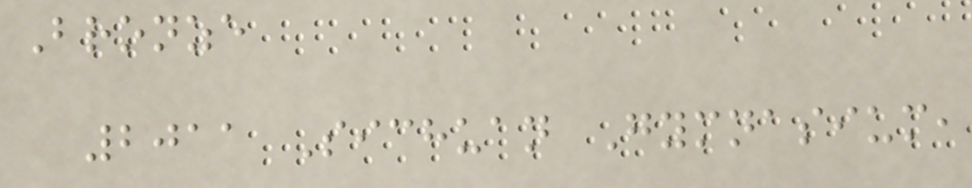Bronze
2011 Sichuan Gymnasium,
